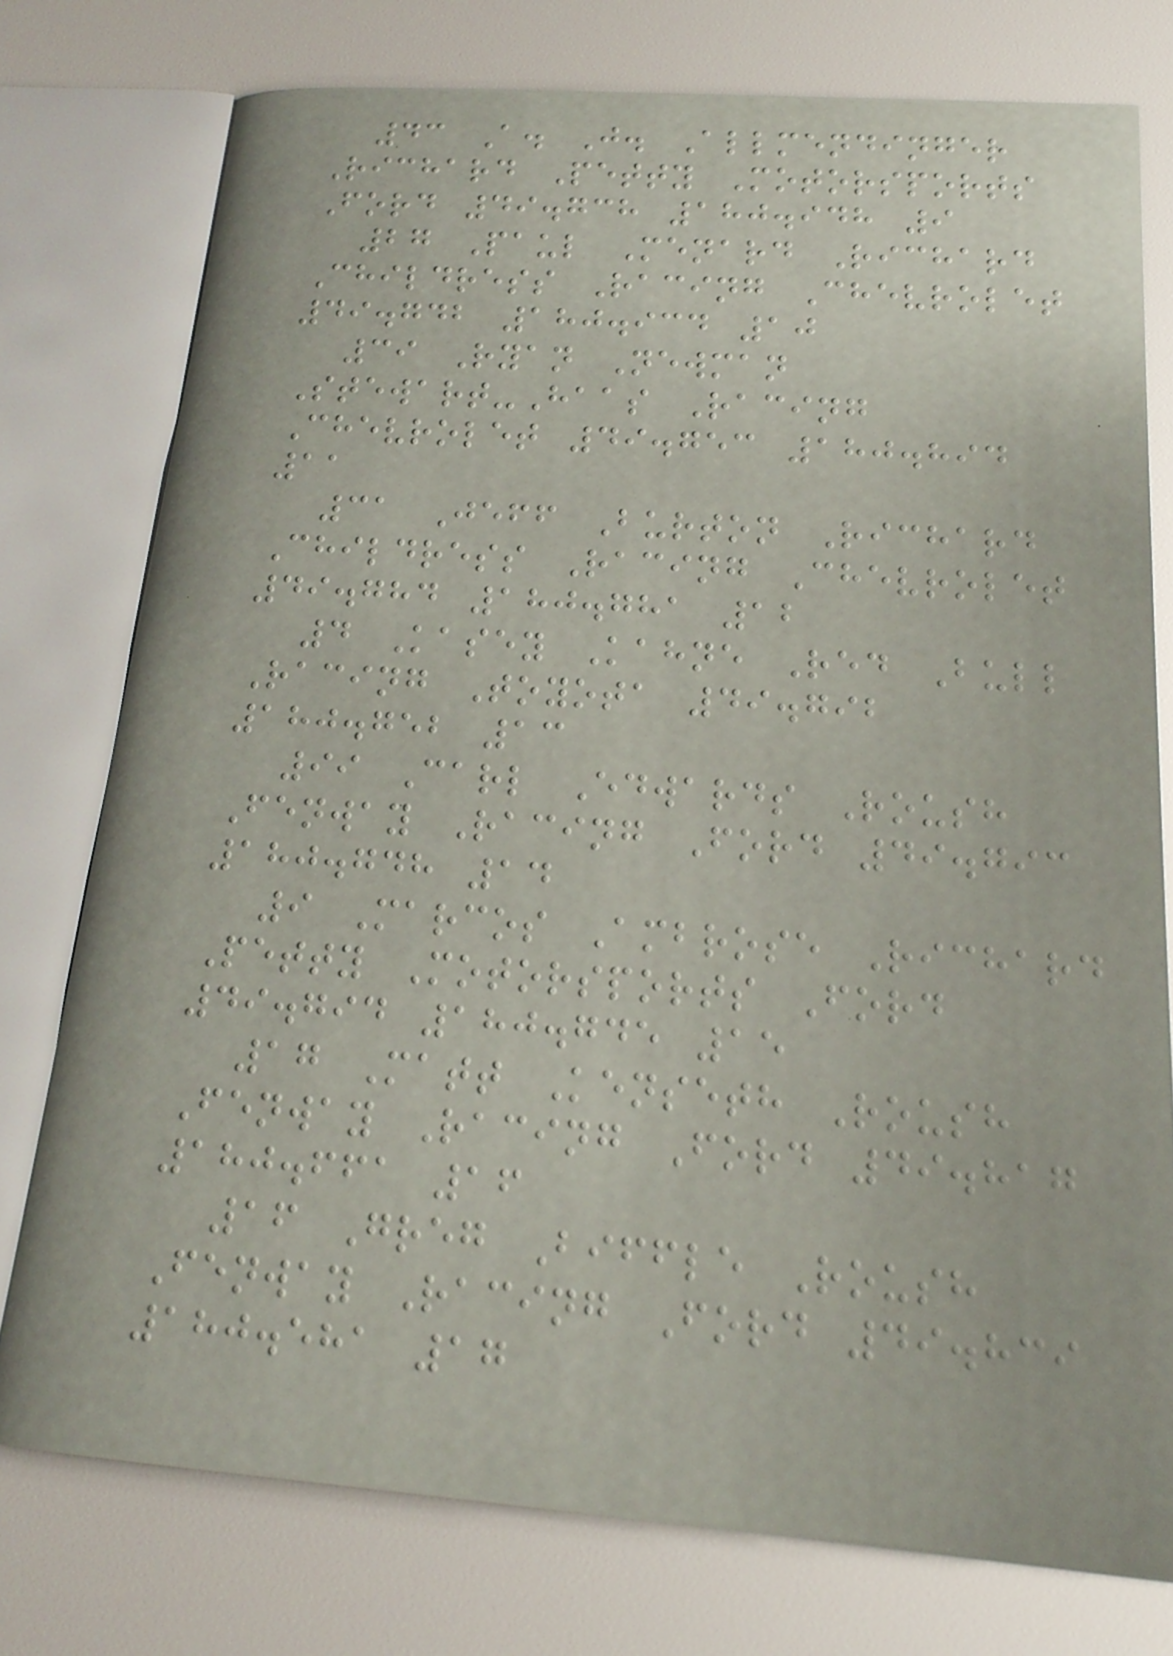43 A. J. Allmendinger
Richard Petty Motorsports
Ford 49.738 180.948 9
27 Paul Menard Richard
Childress Racing Chevrolet
49.742 180.934 10
39 Ryan Newman
Stewart-Haas Racing
Chevrolet 49.753 180.894
11
31 Jeff Burton Richard
Childress Racing Chevrolet
49.784 180.781 12
4 Kasey Kahne Red Bull
Racing Toyota 49.792
180.752 13
99 Carl Edwards Roush
Fenway Racing Ford 49.793
180.748 14
9 Marcos Ambrose Richard
Petty Motorsports Ford
49.794 180.745 15
17 Matt Kenseth Roush
Fenway Racing Ford 49.817
180.661 16
16 Greg Biffle Roush
Fenway Racing Ford 49.839
180.581 17
